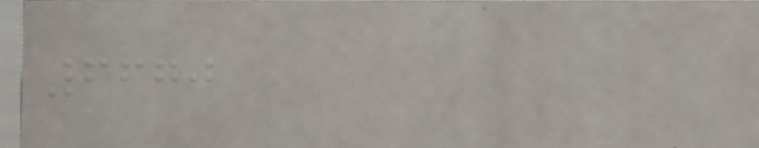6670
